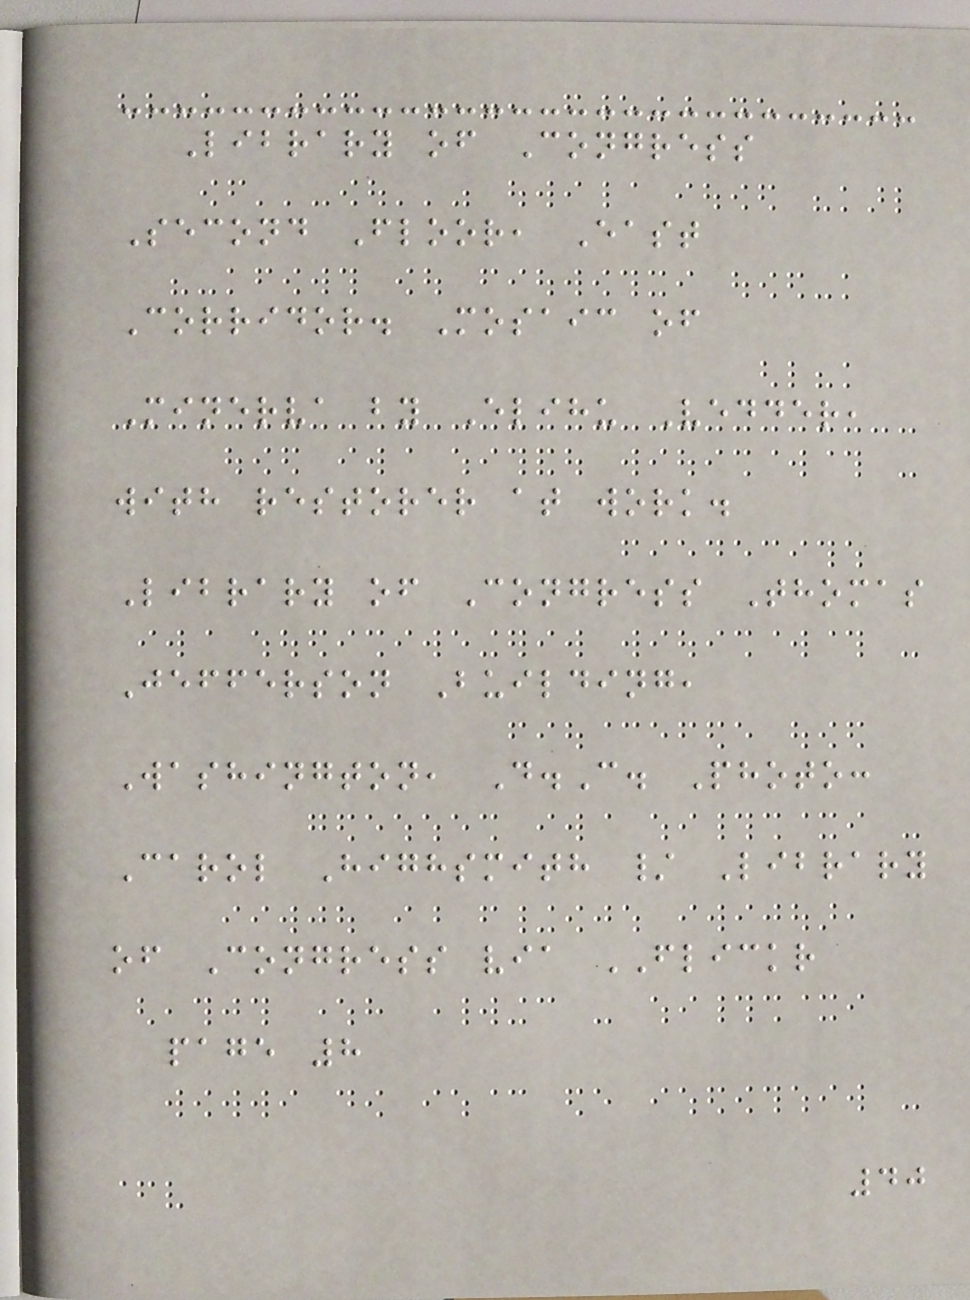Library of Congress
Second Floor, East
Corridor. Mosaic of
Minerva by Elihu Vedder,
with restorer at work.
Library of Congress Thomas
Jefferson Building,
Washington, D.C. Photo:
Carol Highsmith / Library
of Congress via FLICKR
page 8
40
